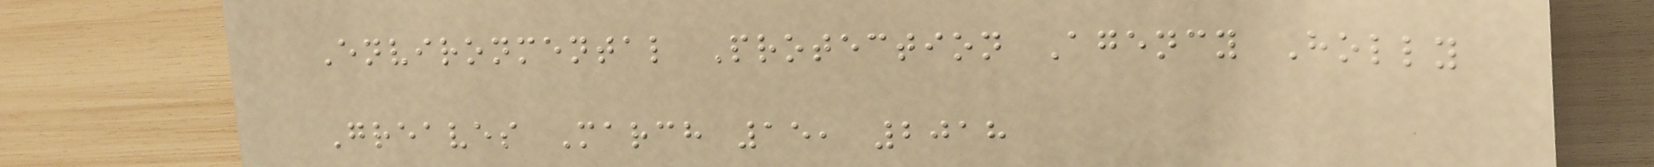Environmental Protection Agency Holly
Greaves March 15, 2018
